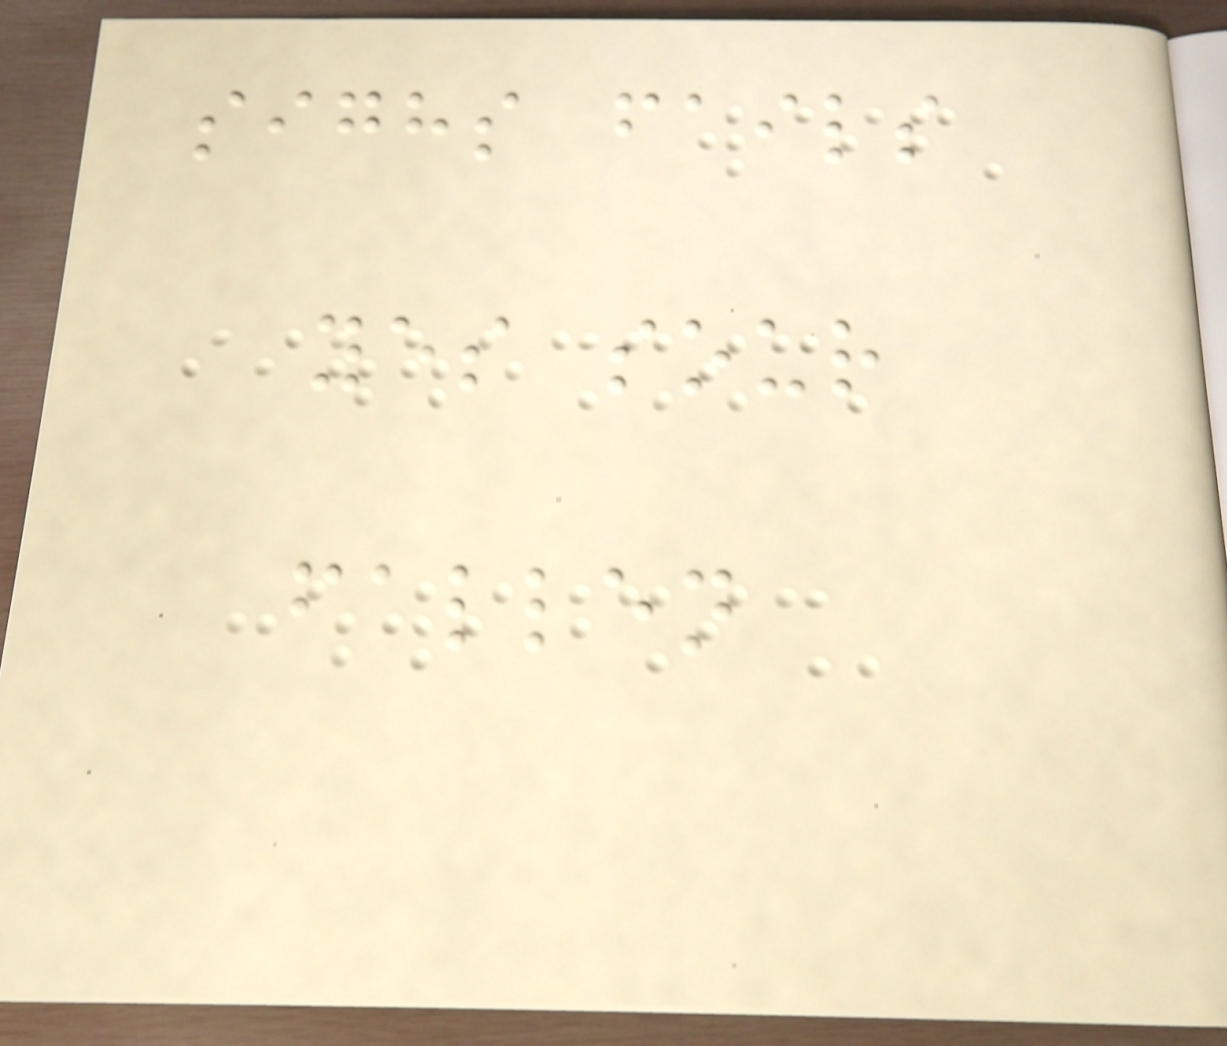sighs fails
yes sour
fallen
